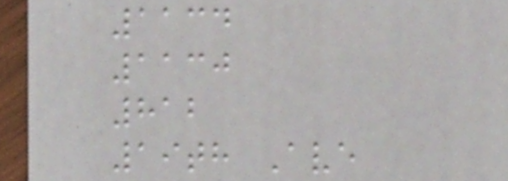1134
1130
812
19th Ave
